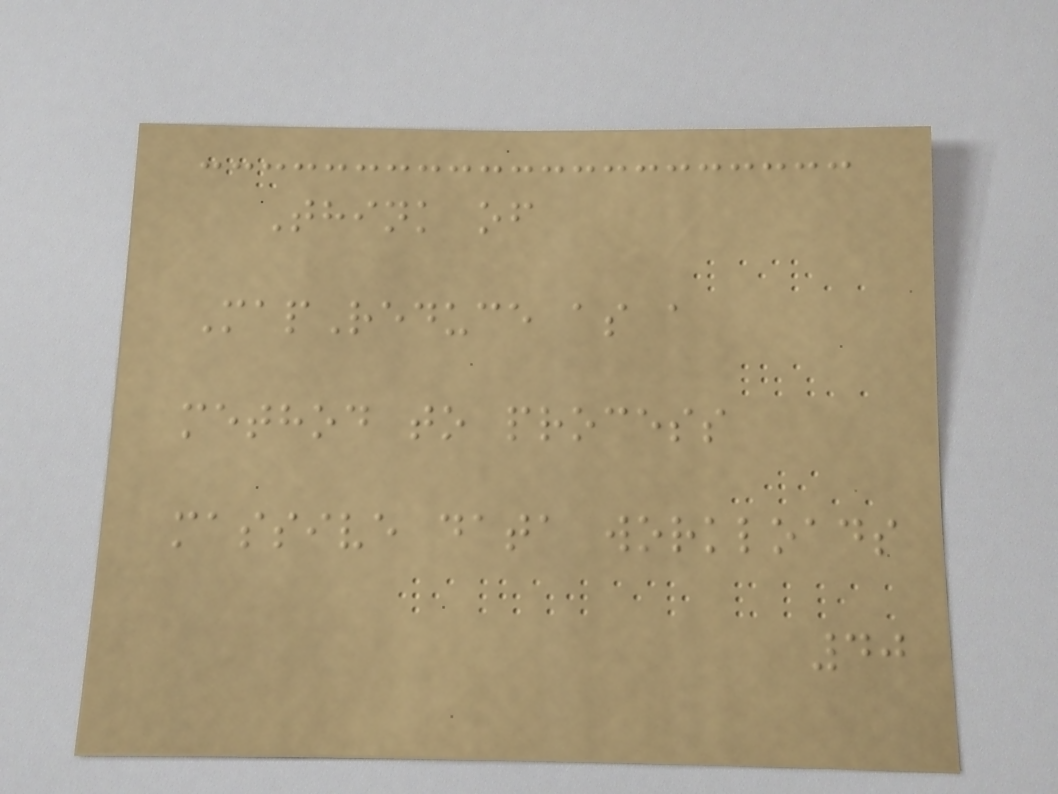Think of
MapReduce as a
method to process
massive data workloads
40
